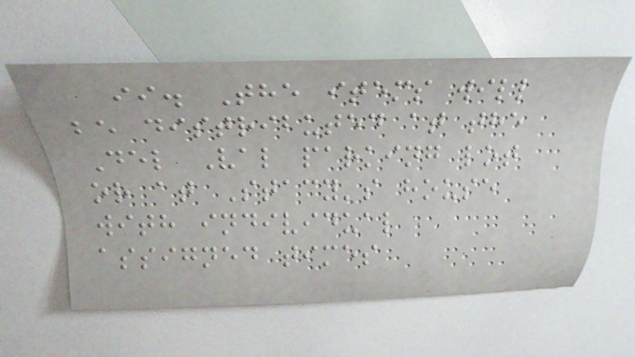ii. The items will
be distributed at the
Del Val parking lot
or at Stacy's house
with individual
assigned times
